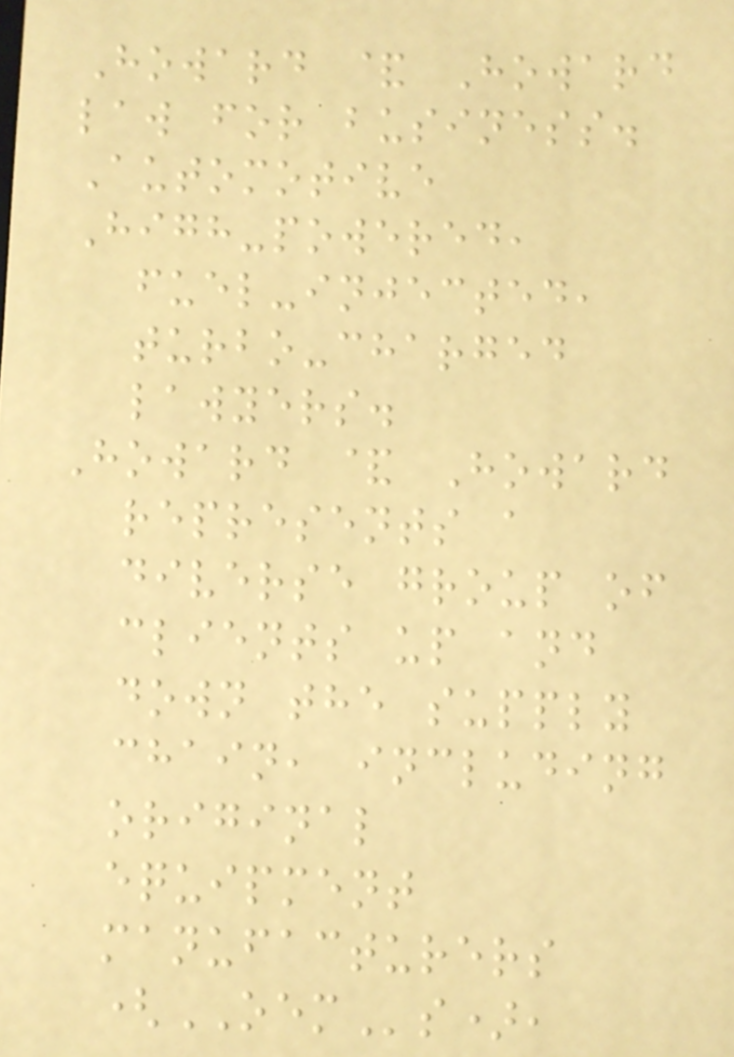Howard & Howard
law for business.
Automotive
High-powered,
fuel-injected,
turbo-charged
lawyers.
Howard & Howard
represents a
diverse group of
clients up and
down the supply
chain, including
original
equipment
manufacturers
(OEMs),
